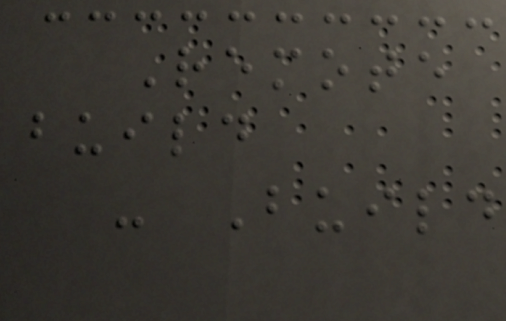Remote
build
- Build
